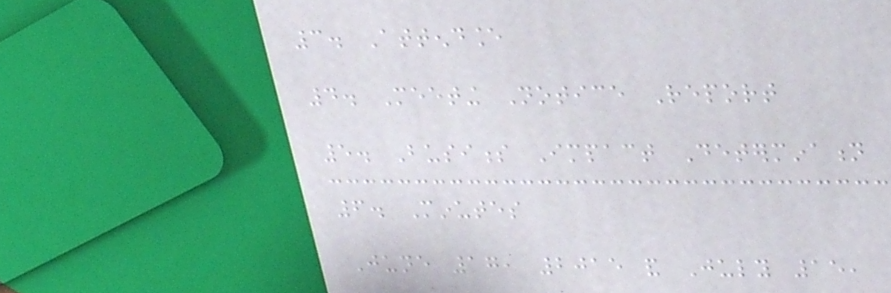3. Attendance
4. Meeting Notice Report
5. Business Impact Determination
6. Minutes
June 17, 2015 and July 15,
